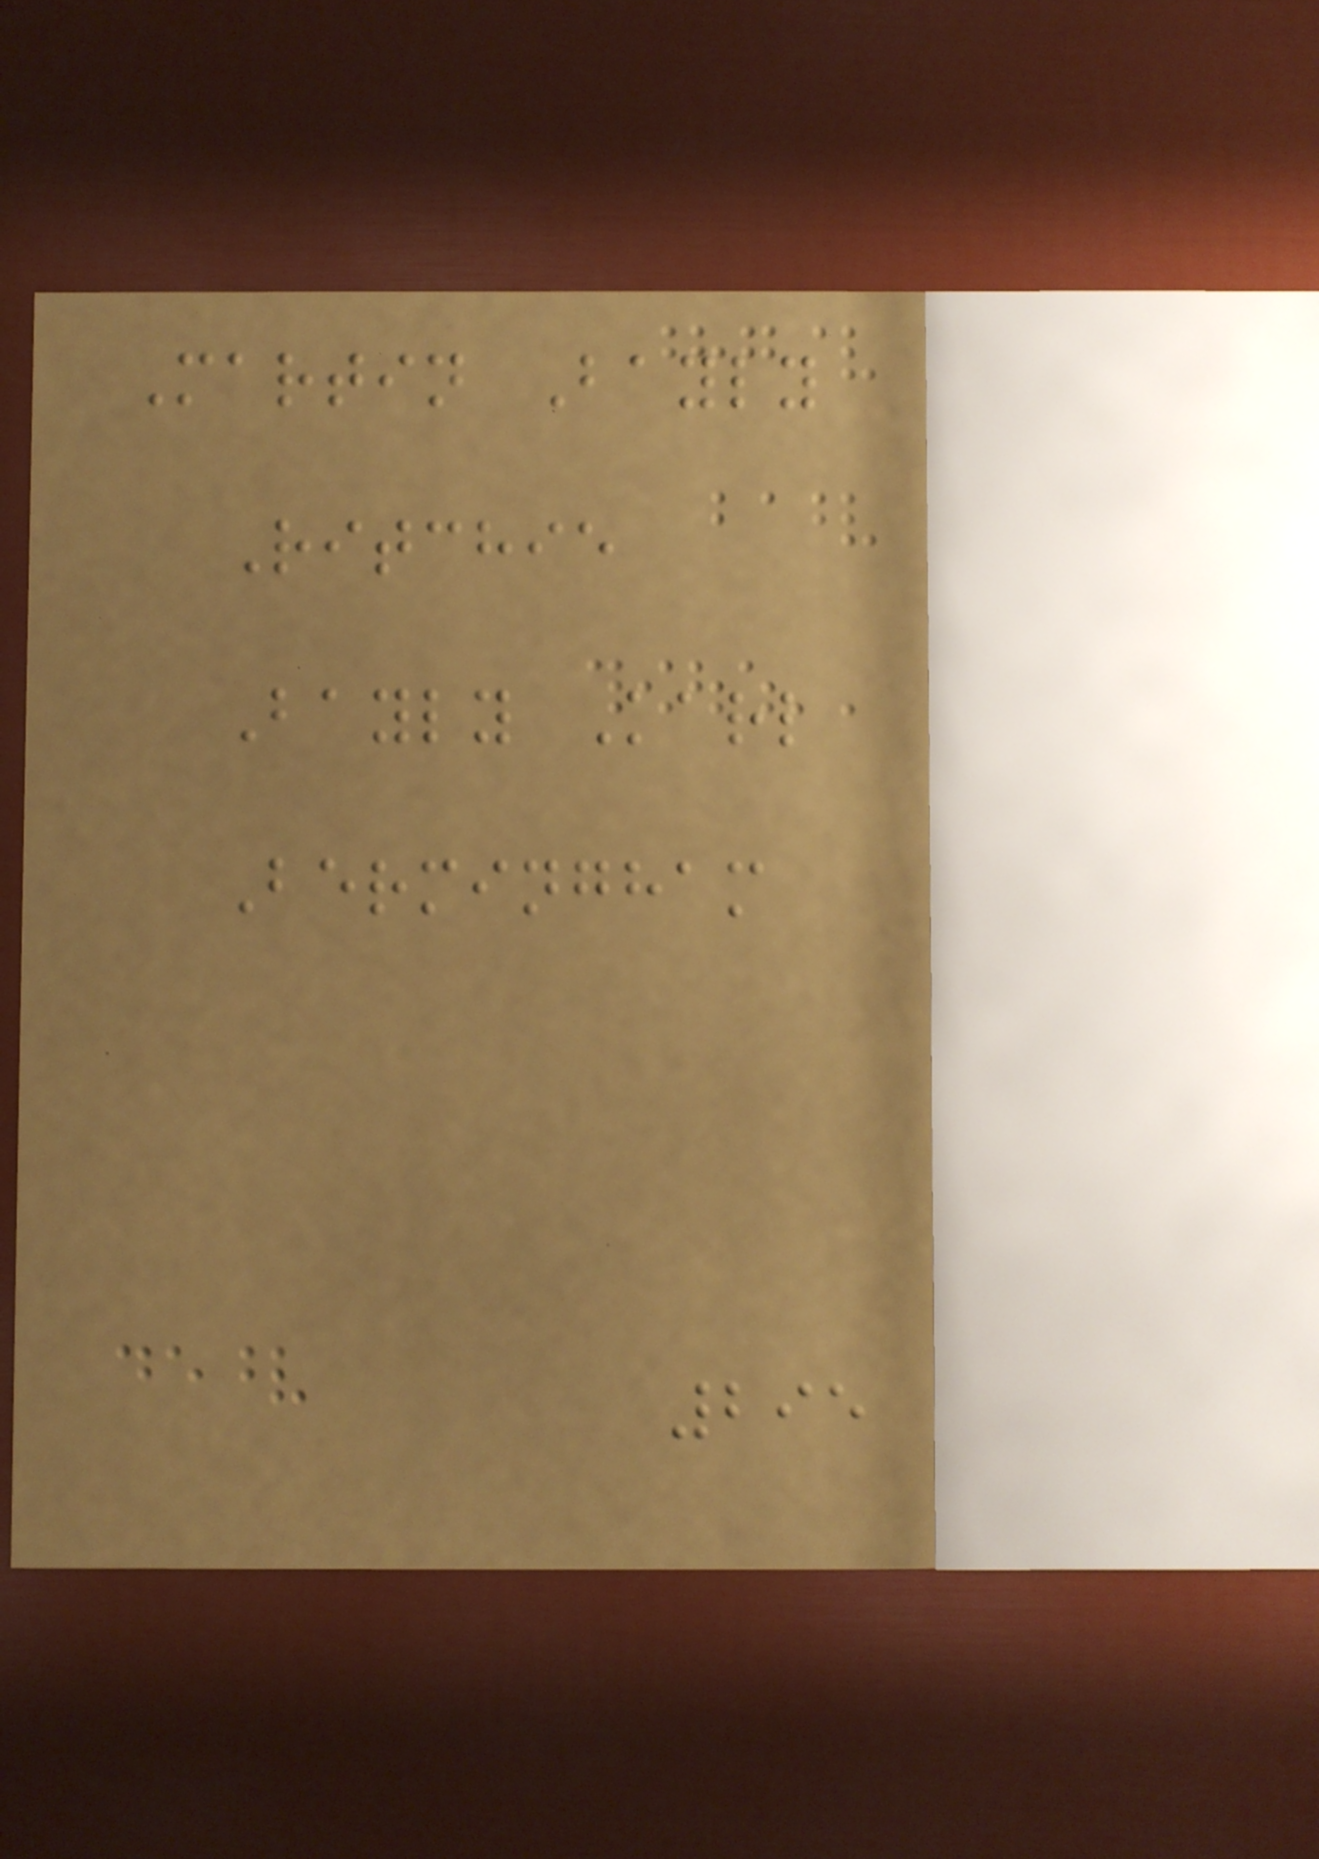Martin Bayly
Ritchie
Bayly Karl
Bermingham
295
